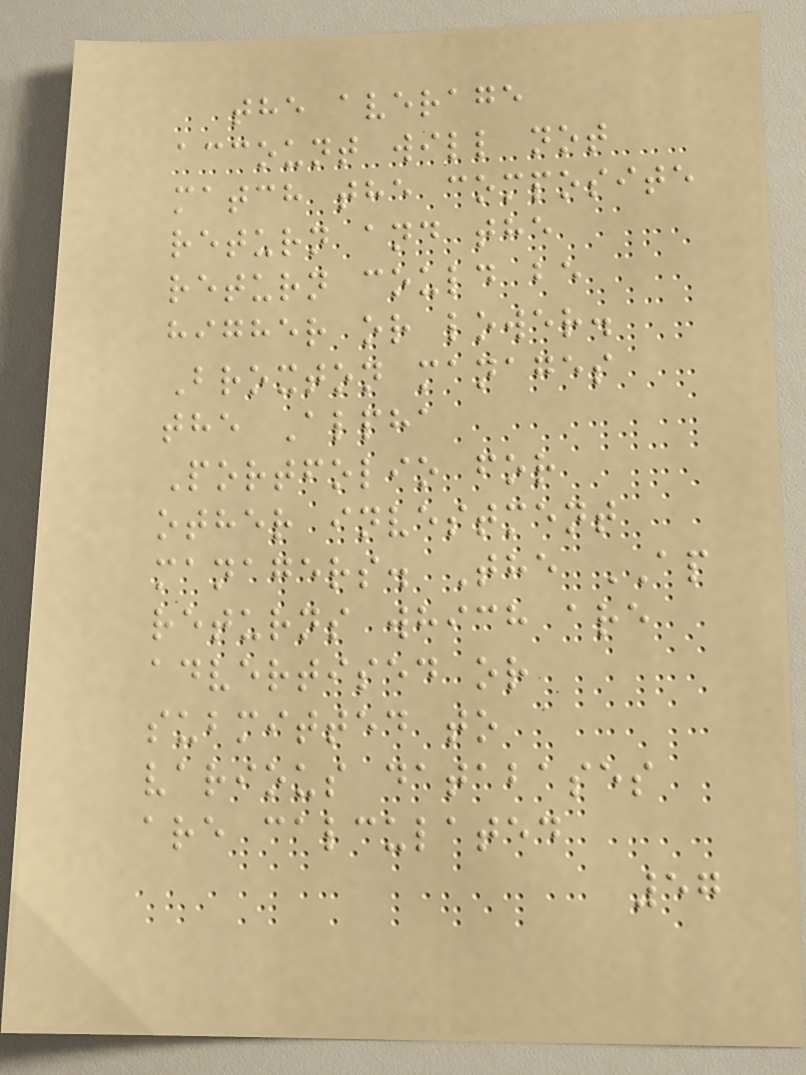the average
account will not
match the composite
return and the
return could be
higher or lower.
Broxton manages
the Alpha
Portfolio for
other investment
managers. The AP
returns which are
advertised or
submitted to
various databases
are calculated
57
